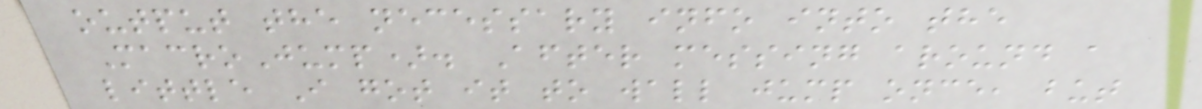output the necessary info into the
MacroJump). After messing around a
little I got it to wall jump once, but
